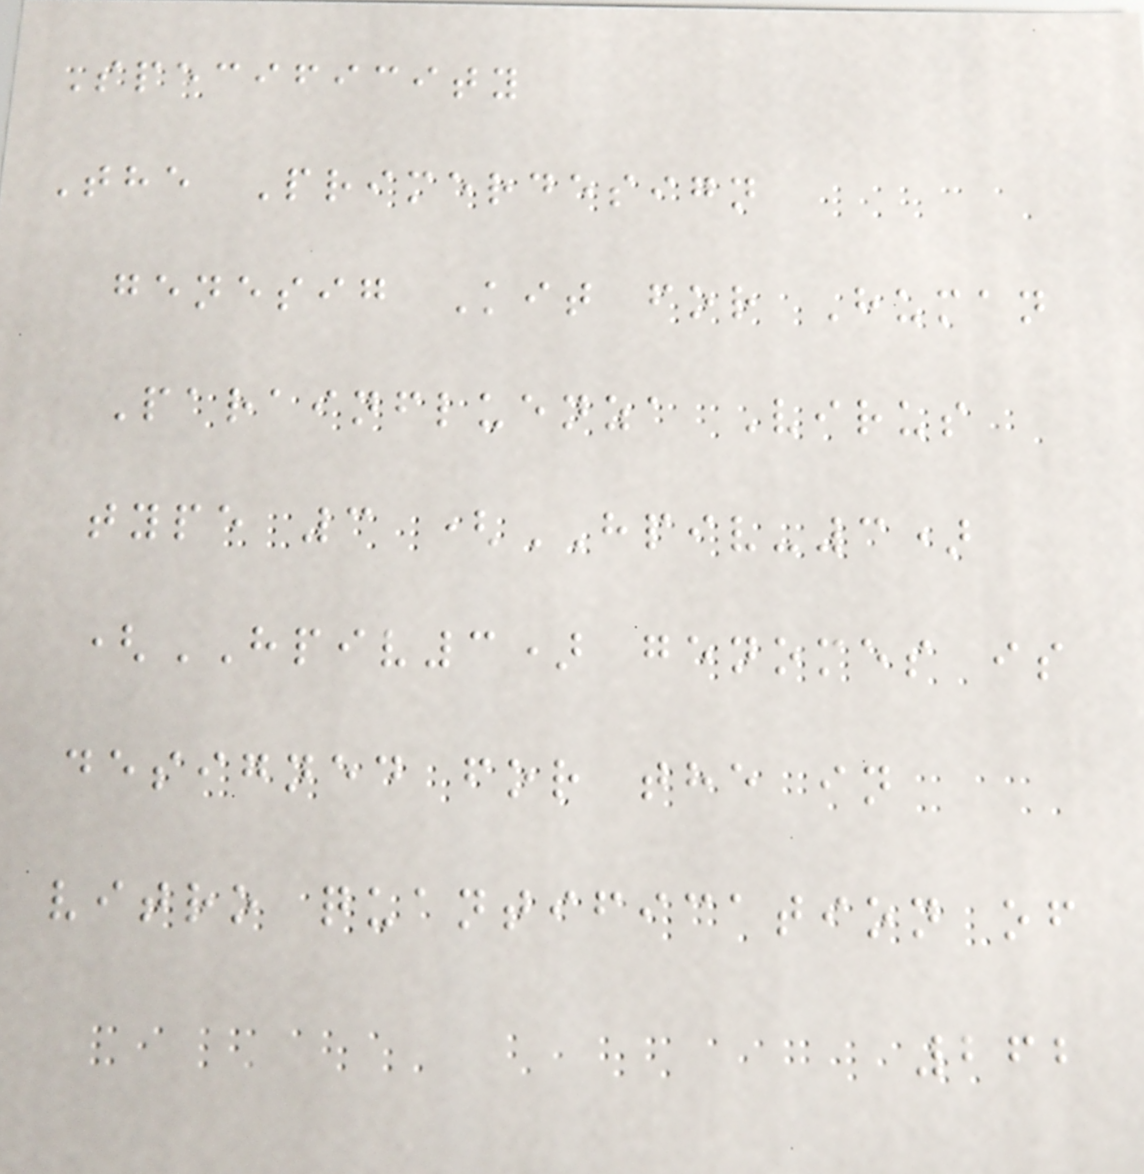Specificity
The Primerdesign
genesig Kit for Human
Parainfluenza Virus
type 3 (HPIV-3)
(HPIV3) genomes is
designed for the in
vitro quantification of
262
